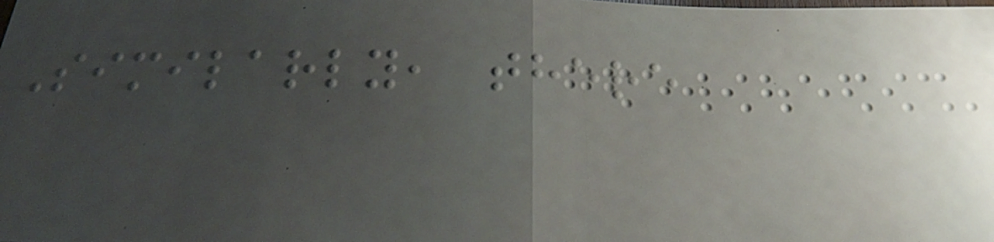Similarly, there
